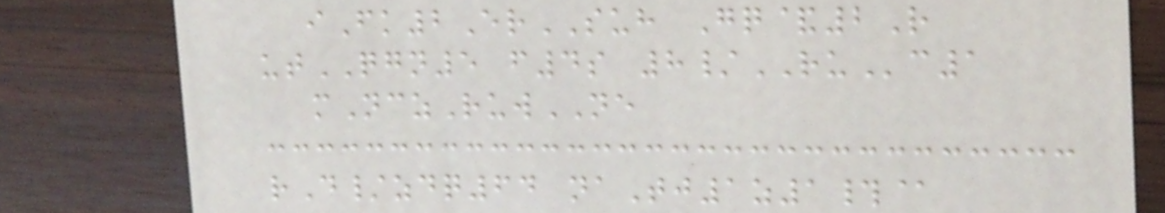iFk2ErSUH Gq&2R
utQGN5 f4s 8/RUc1
mNczRuwNE
rD/zdq64 naTj1z1#@
